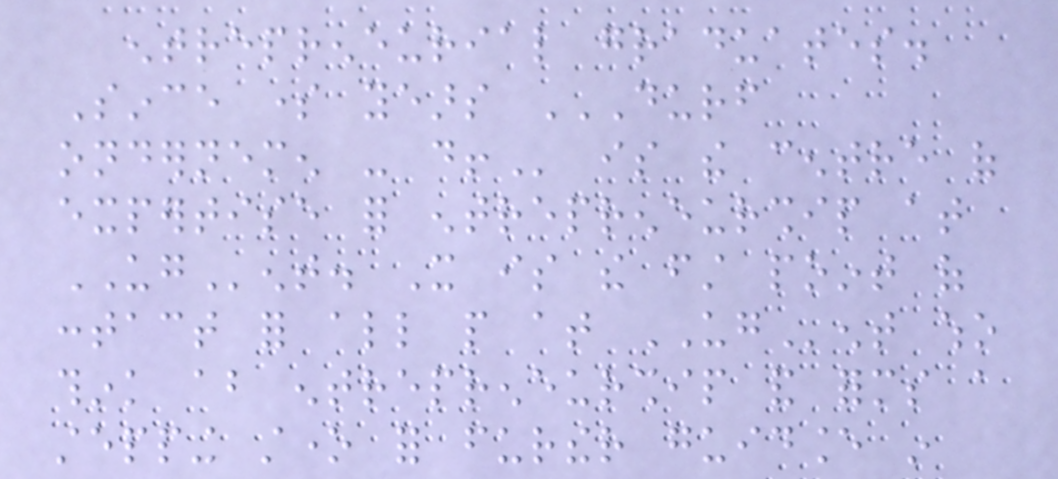entrepreneurial graduates.
Since some years DURF
ONDERNEMEN - DO! is the centre of
expertise for entrepreneurship at
UGent. It is the first point of
contact for all people at UGent who
think about entrepreneurship and forms a
stepping stone for further guidance in
